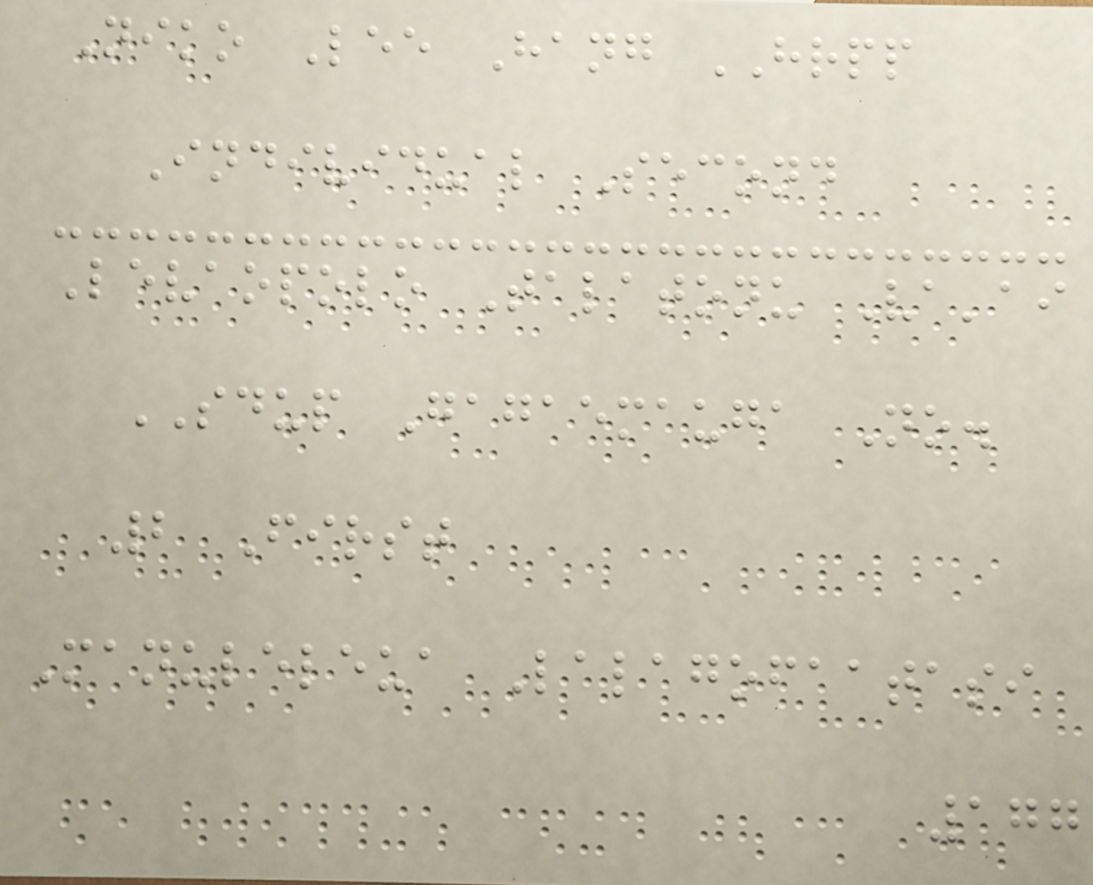Niko Lee Hang HRPP
Individual Second
Levaopolo Talatonu Va'ai
SDUP Gagaemauga No.
2 First
Manuleleua Lalagofaatasi
177
